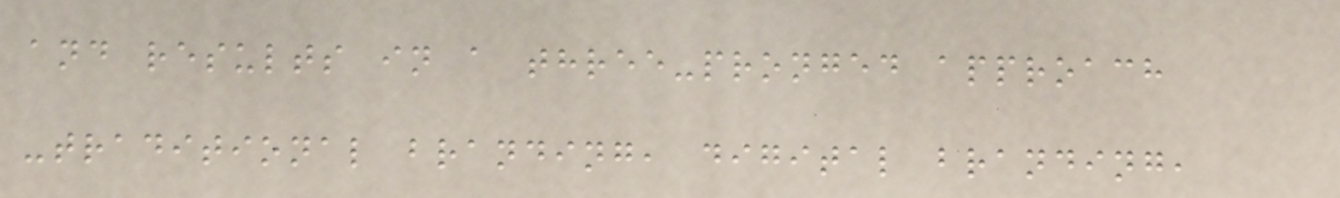and results in a three-pronged approach
-traditional branding, digital branding,
